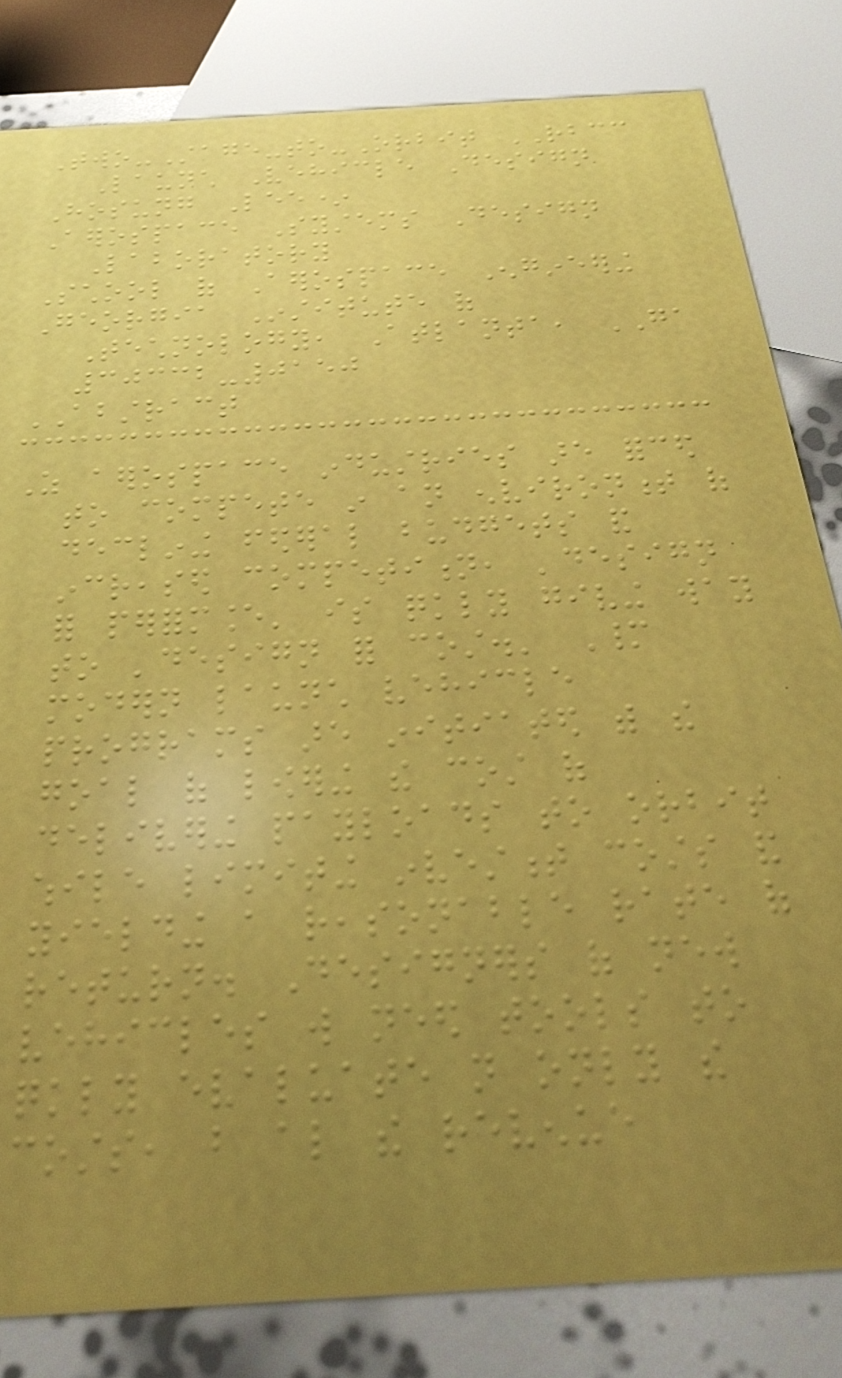Two-Stage-to-Orbit RBCC
Launch Vehicle Design
Hosung Lee*
Aerospace Systems Design
Laboratory
School of Aerospace Engineering
Georgia Institute of
Technology, Atlanta, GA
30332-0150
ABSTRACT
As aerospace industries are forced
to compete in an environment of
declining federal budgets and
increased competition, 'design
for performance' is quickly giving way
to 'design for cost.' Many
modern launch vehicle
programs are initiated with the
goal of lowering the cost of
delivering payloads to orbit
while limiting investment costs and
yielding a reasonable rate of
return. Designers of new
vehicles will need tools to
quickly evaluate not only the
costs, but also the revenue
